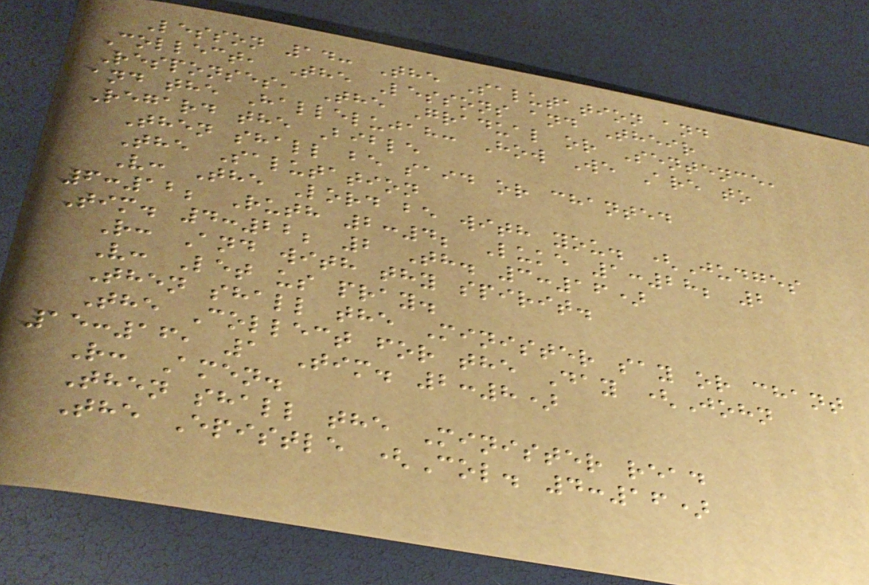Lesson 14: The Salutation and
Collect, The Lessons and Their
Responses, The Gradual or Sentence,
and the Hallelujah: How We Are to
Regard the Bible
Then shall be said or chanted
The Salutation
V: The Lord be with you. (Judges
6:12; Ruth 2:4; Luke 1:28; 2
Tim. 4:22; 2 Th. 3:16)
R: And with thy spirit.
V: Let us pray.
Then shall the Minister say or chant
The Collect for the Day (John
15:16, 1 Tim. 2:8)
R: Amen.
Then shall the Minister read
The Epistle (Col. 4:16)
